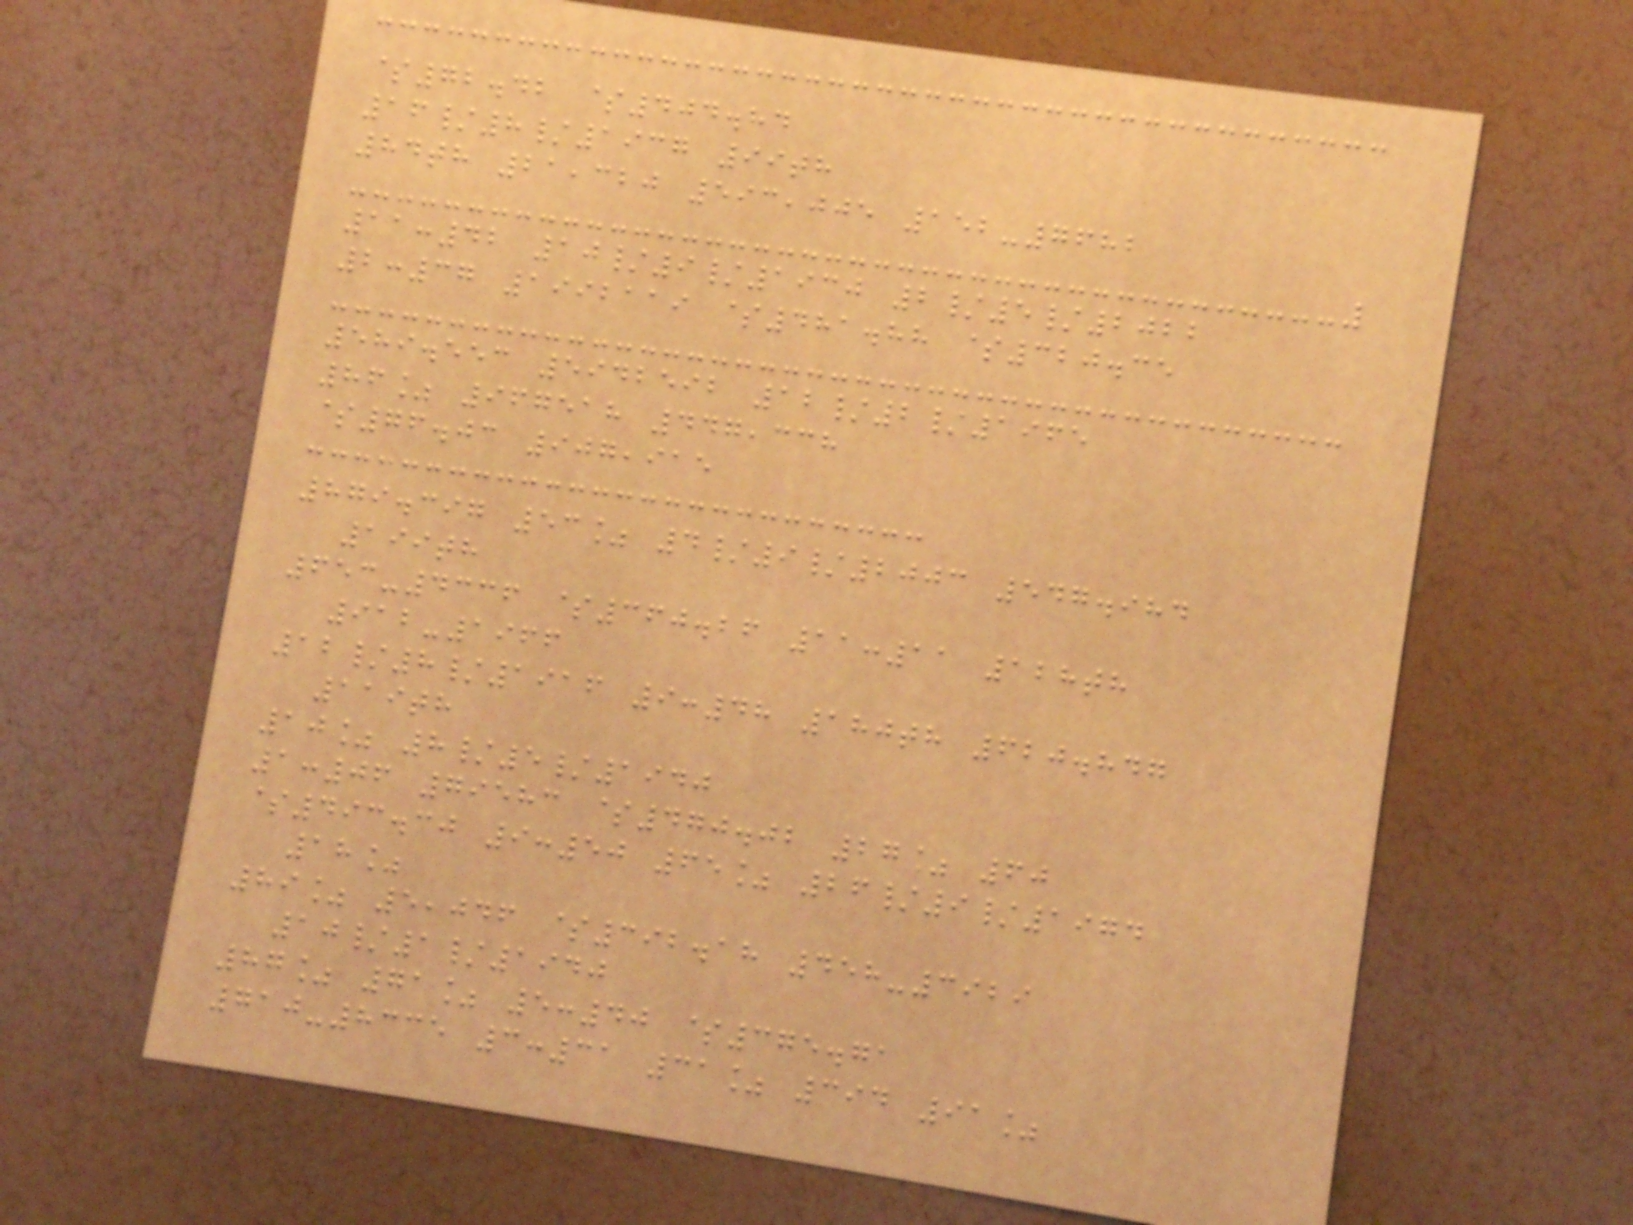$72.42 $404.84
16/8/1937 99th
84th 21,320 593,005 152-7682
11:42 10/9/1930 2/5/2022
2:37 1992119 $481.88 $320.35
589.553 5942592 12/2/1965
86% 967518 447,338
$76.03 907,915
879.397 53% 4/9/2003 547.984
199th
653-4336 $360.26 11:11 128th
912-1966
12/8/1916 9:48 180th 620.847
119th
10% 8/5/1940
1:06 79583 $470.02 27% 60
$493.30 9:50 65% 26/9/1974
18%
89% 5,046 $392.18 458-3929
10/1/1940
87% 71% 5:40 $375.71
710-8335 3:31 31% 394 91%
